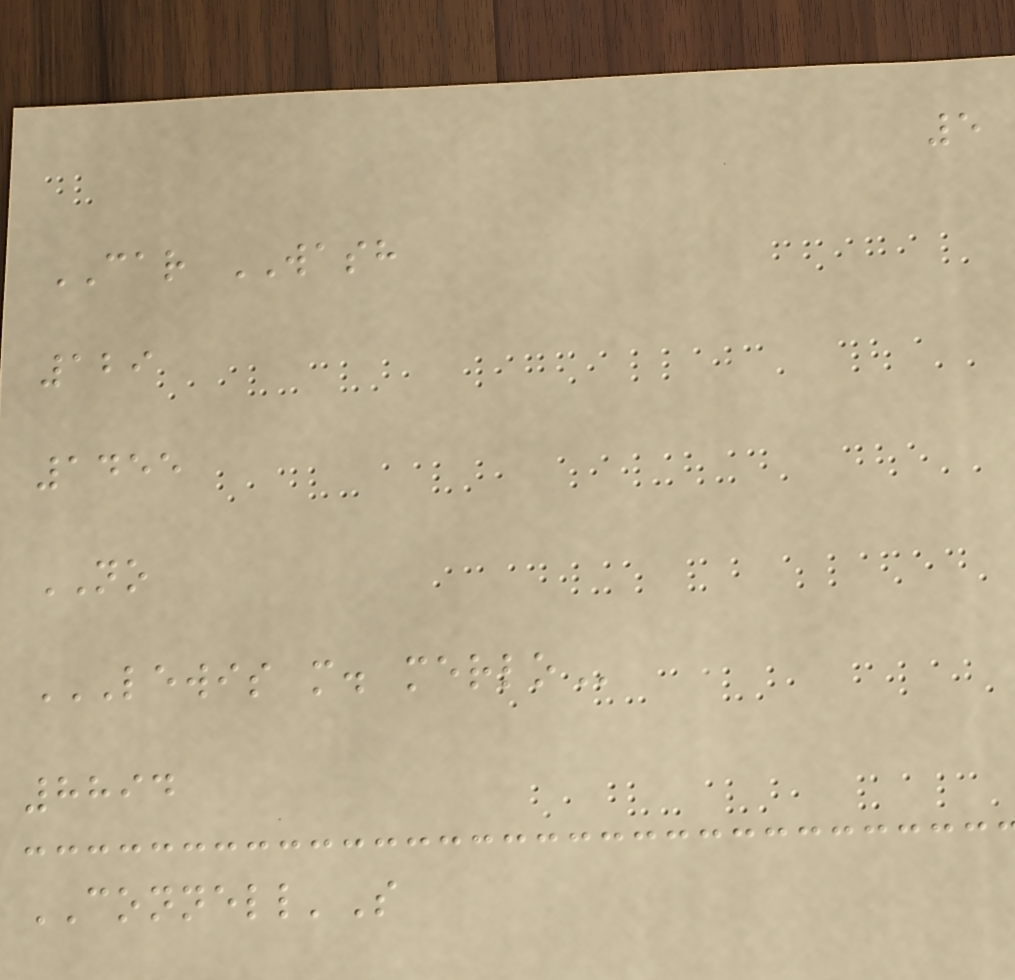5
CAR WASH
129
1455
NO
LEWIS M. MERLO
8894
CONNELL'S
